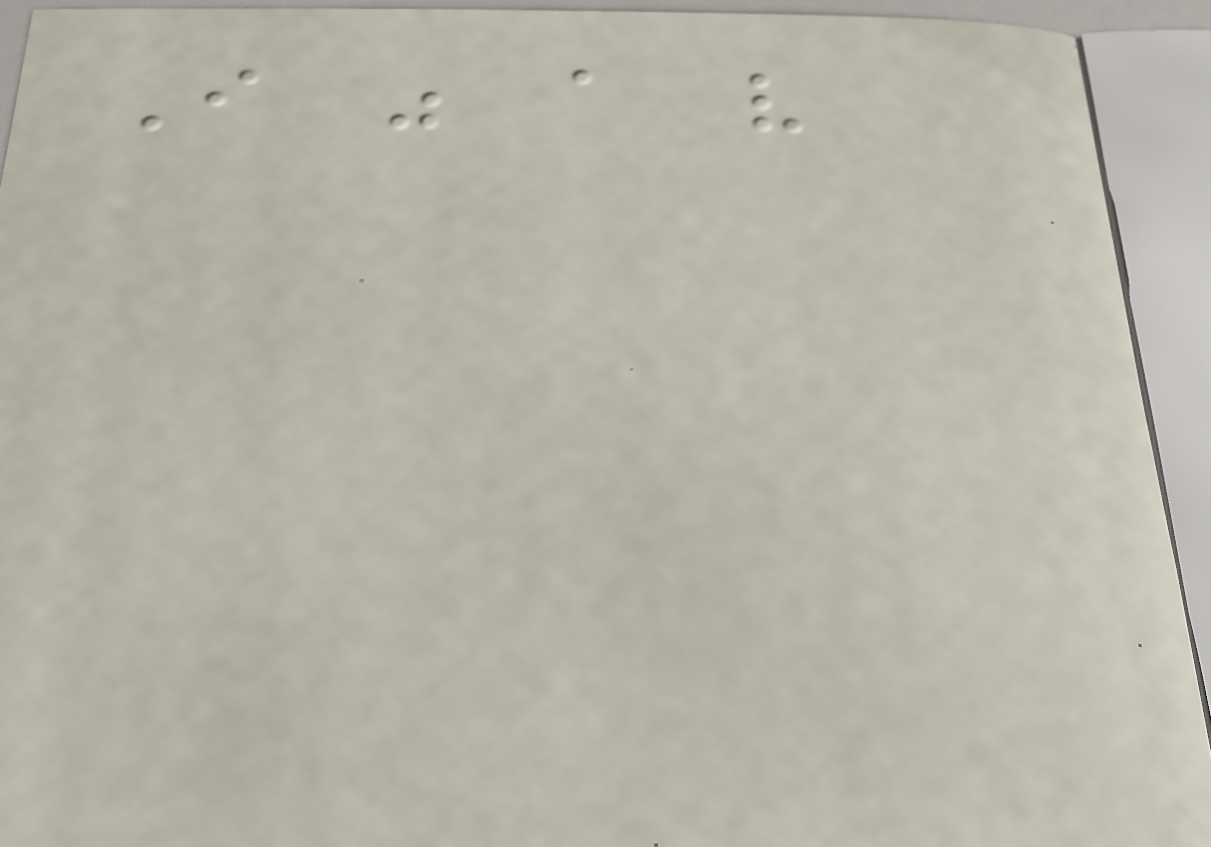I was a very
